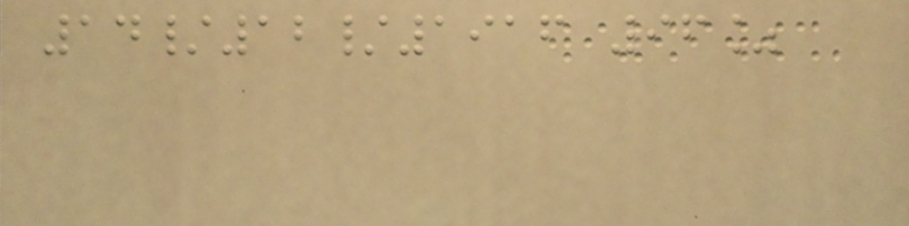14/12/1916 96%
